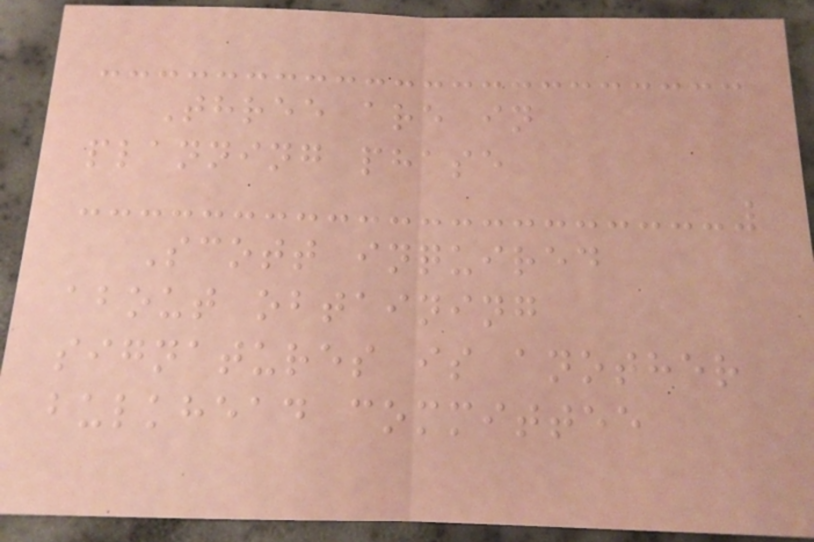Three are in
planning phase
Scott inquired
about obtaining
signatures is another
bulkhead committee
